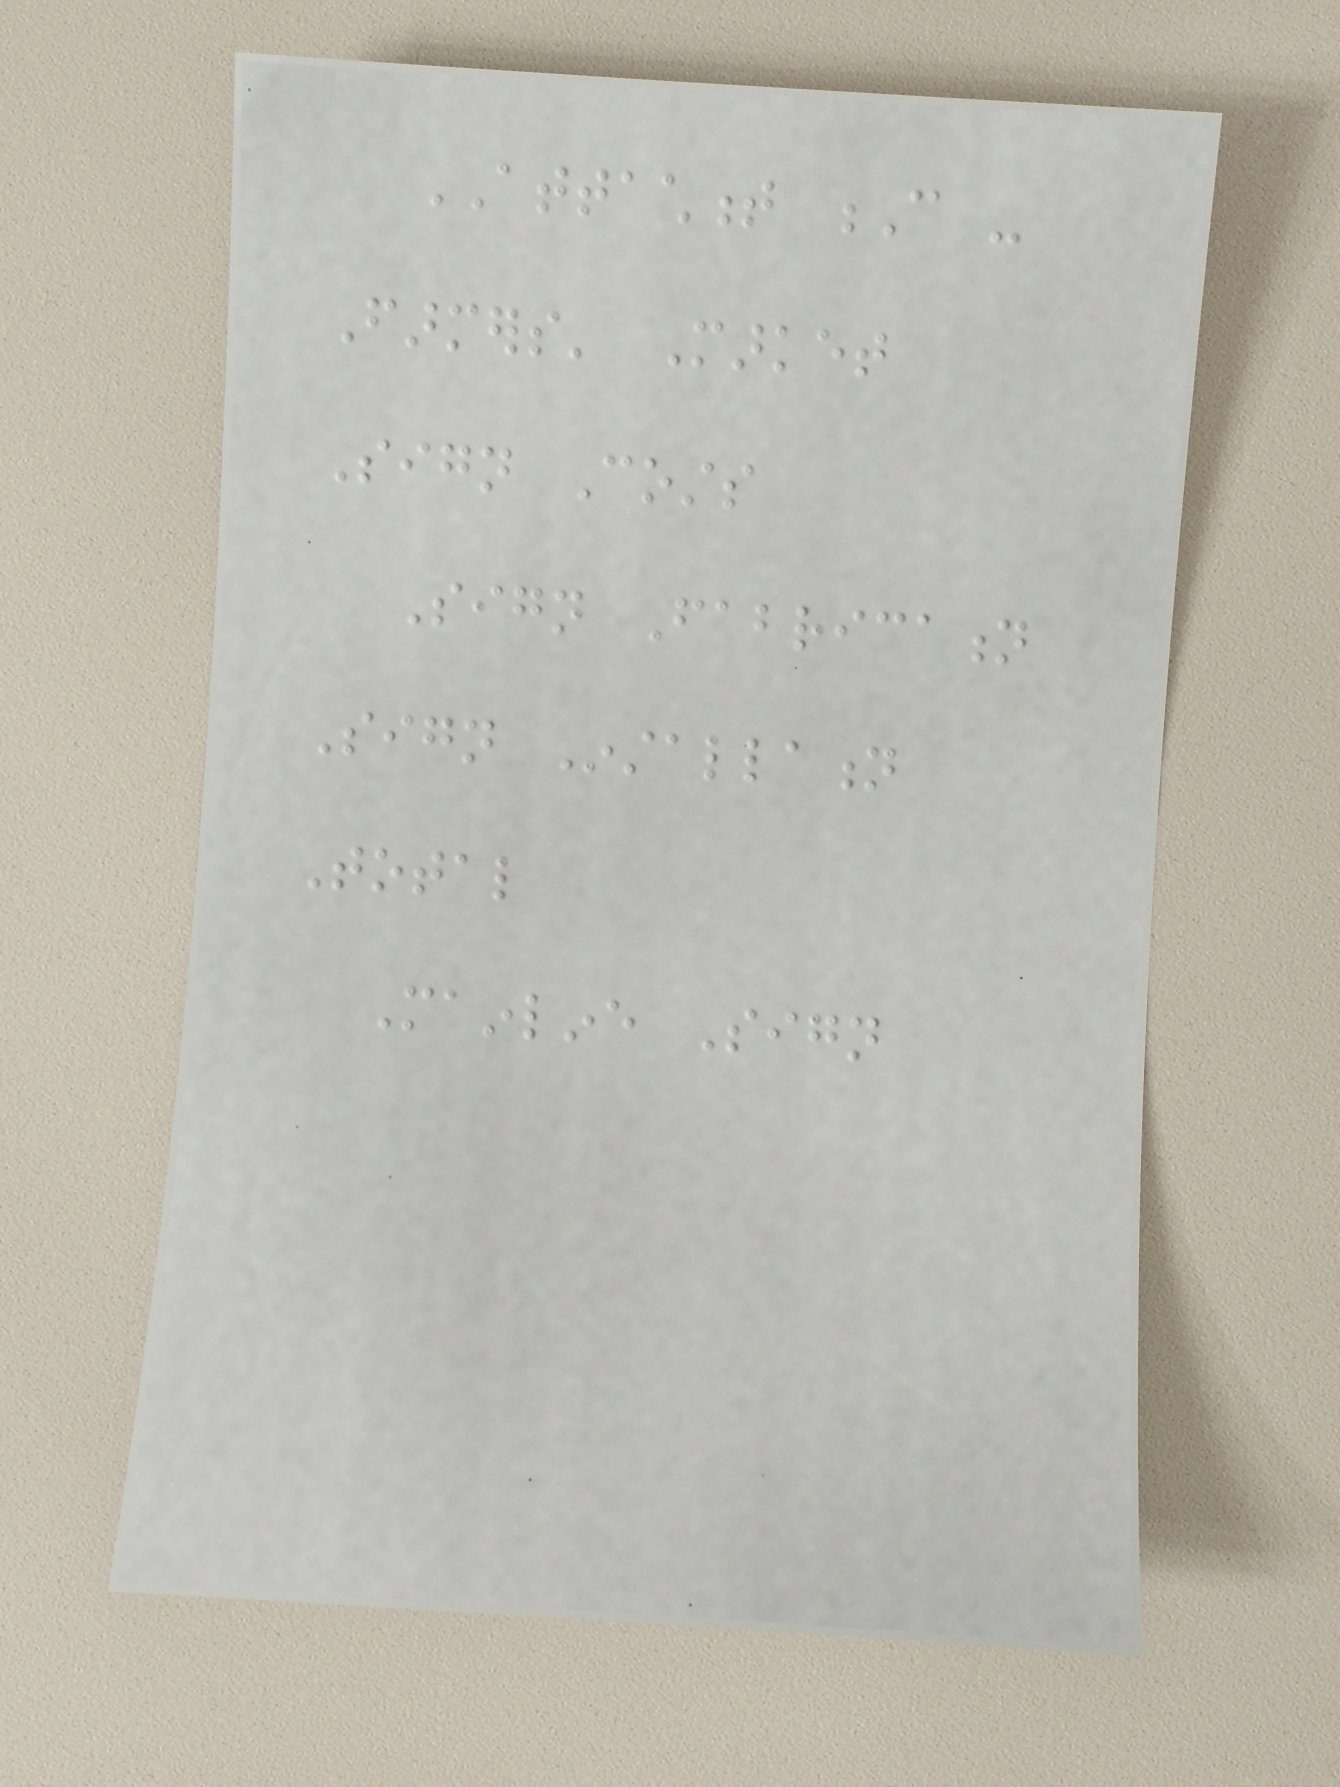ATTACHMENT C -
Farmers' Market
Sign Costs
Sign Fabrication
Sign Installation
Total
Mainline Sign
